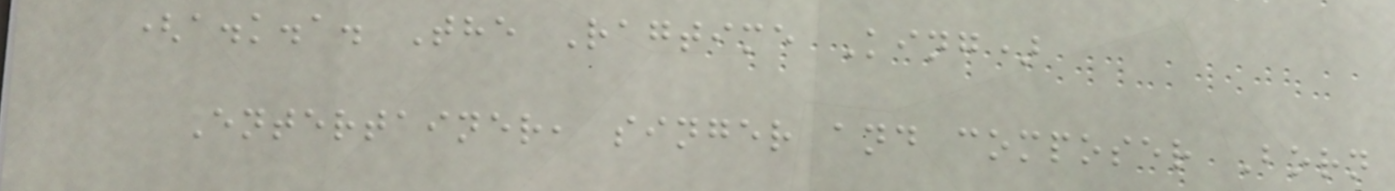(a.k.a. The Ragtime King)
Entertainer, singer and composer Born
